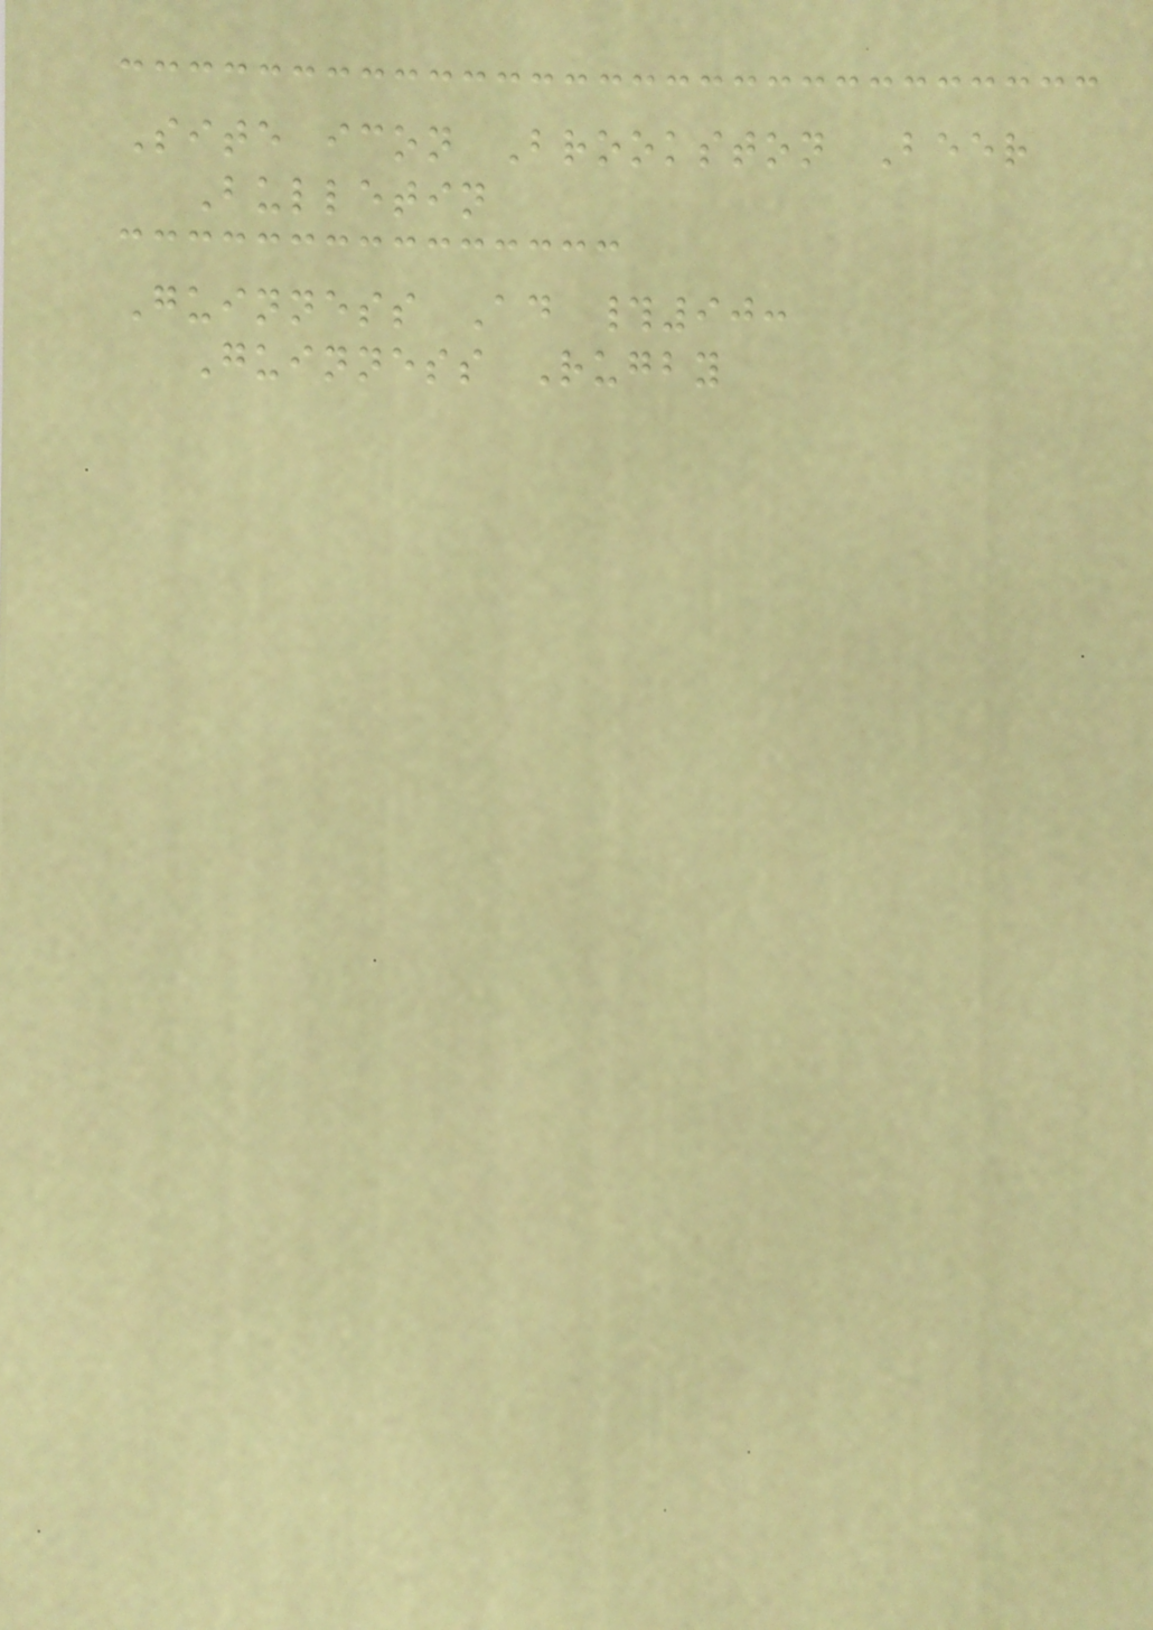Site icon Brookston Beer
Bulletin
Guinness Ad #90:
Guinness Rugby
